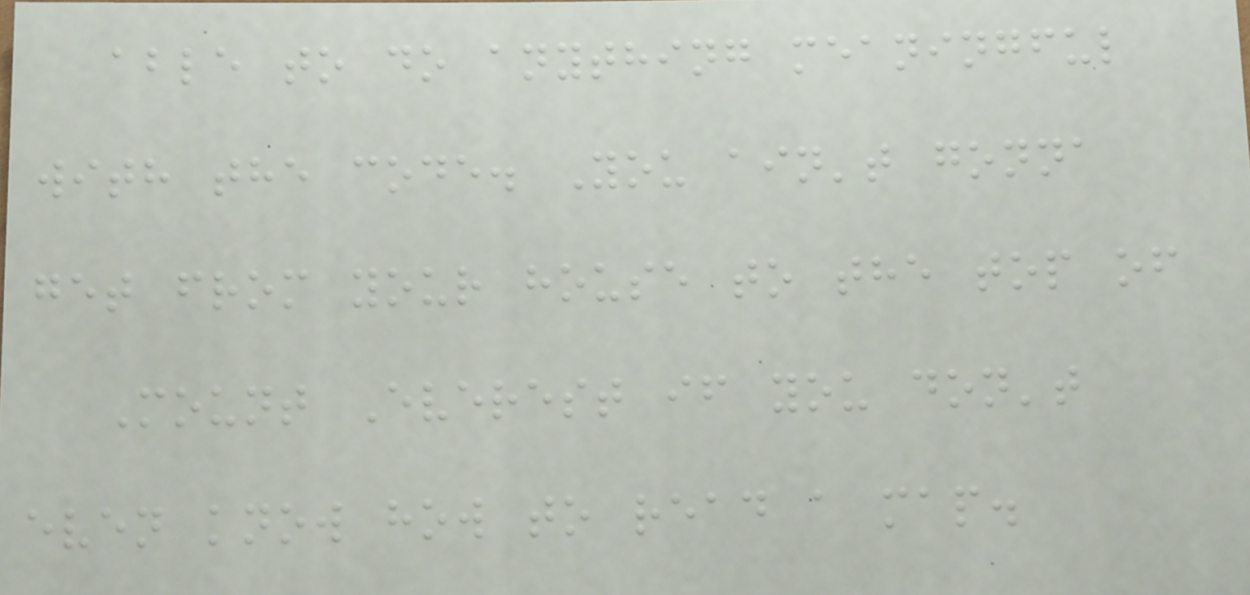able to do anything meaningful
with the code. You ain't gonna
get from your house to the top of
Mount Everest if you don't
even know how to read a map.
